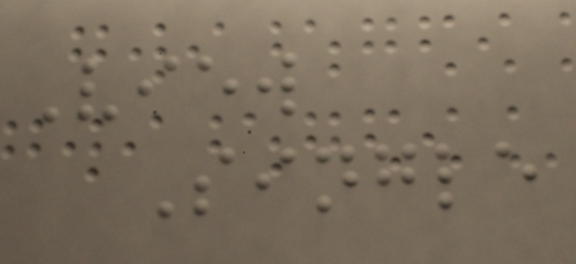View
Single
